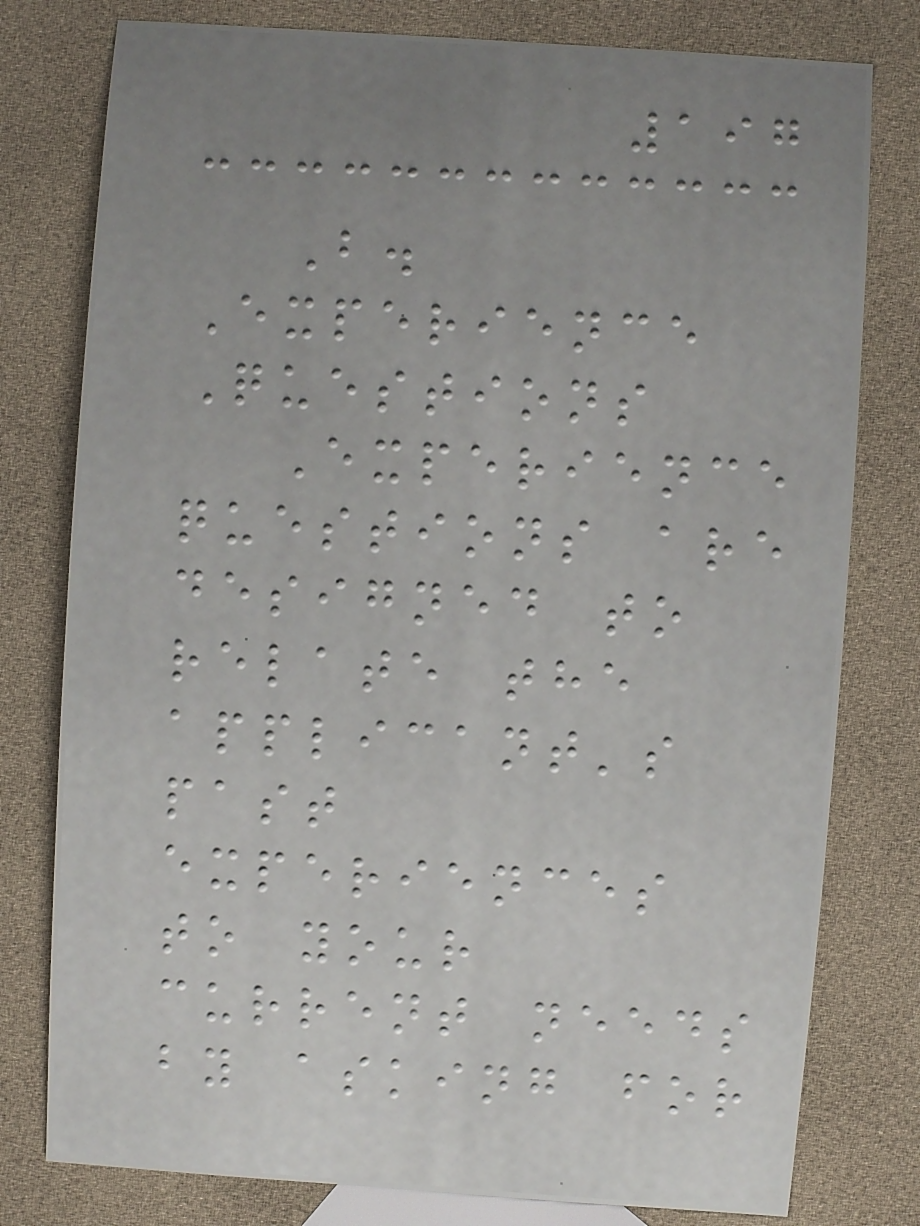197
B.
Experience
Questions
Experience
questions are
designed to
relate the
applicant's
past
experiences
to your
current needs
by asking for
